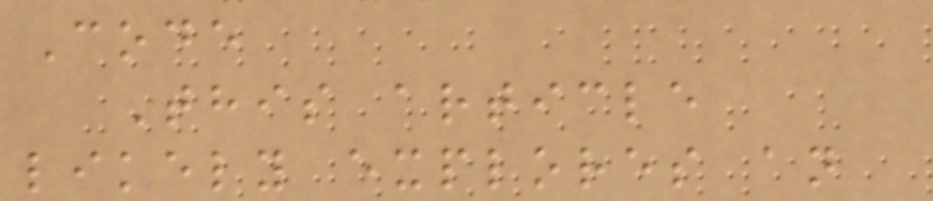Code
This article
likely explores an
